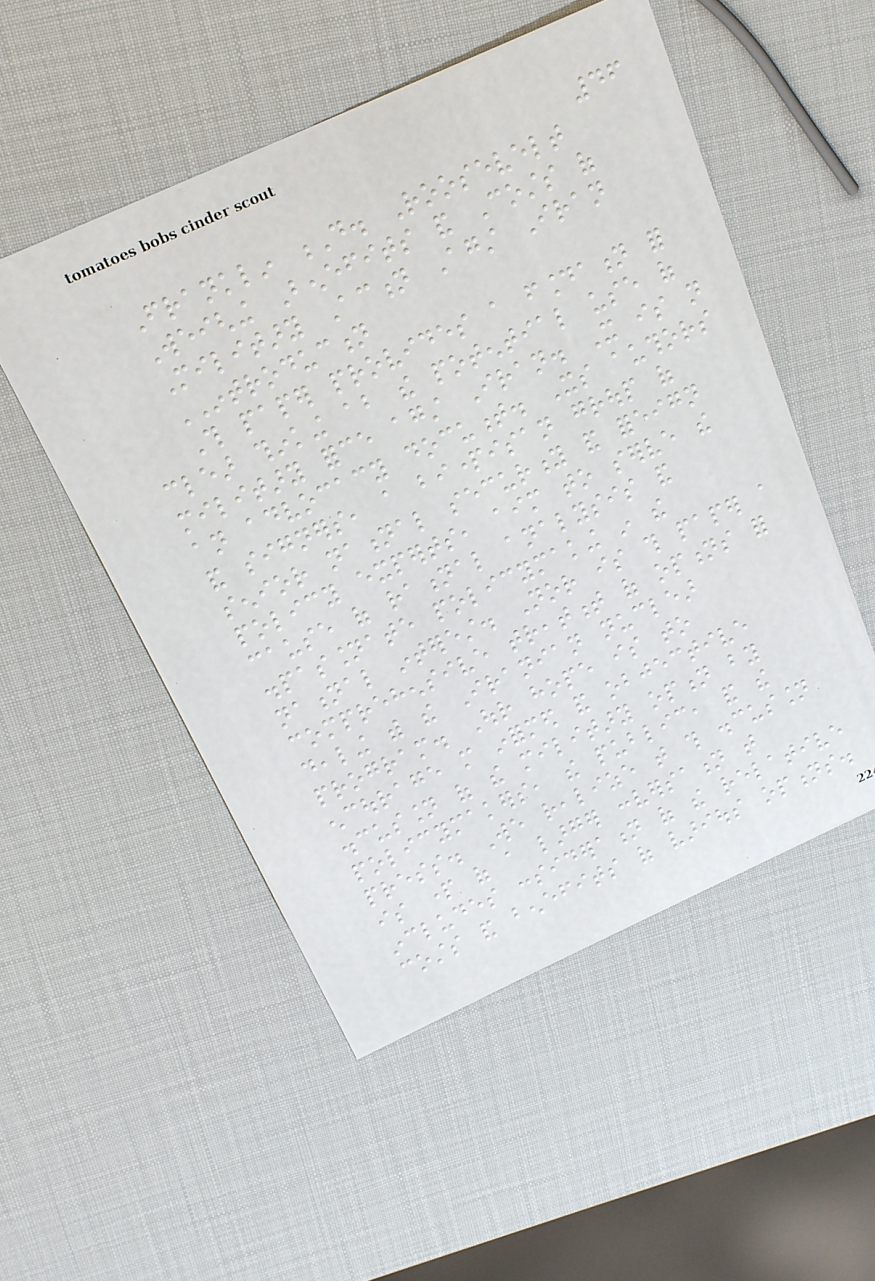46
Franklin D. Roosevelt
Weighing Benefits and Costs of
Military Action Against Iran
INTRODUCTION
This paper provides a foundation for
clear thinking about the potential use of
military force against Iran. It is not
an advocacy document. Its authors
and signers, a bipartisan group of
senior national security and foreign
policy experts, aim to serve the
cause of rational analysis and
dispassionate policymaking in the
national interest. Nor is this paper a
comprehensive treatment of options for
dealing with the Iranian nuclear
program. Our hope is to
encourage more informed and objective
discussion of the military option by
policymakers, the public, and the
press. We realize that this discussion
is part of a larger conversation that
includes consideration of the relative
costs and benefits of various options.
